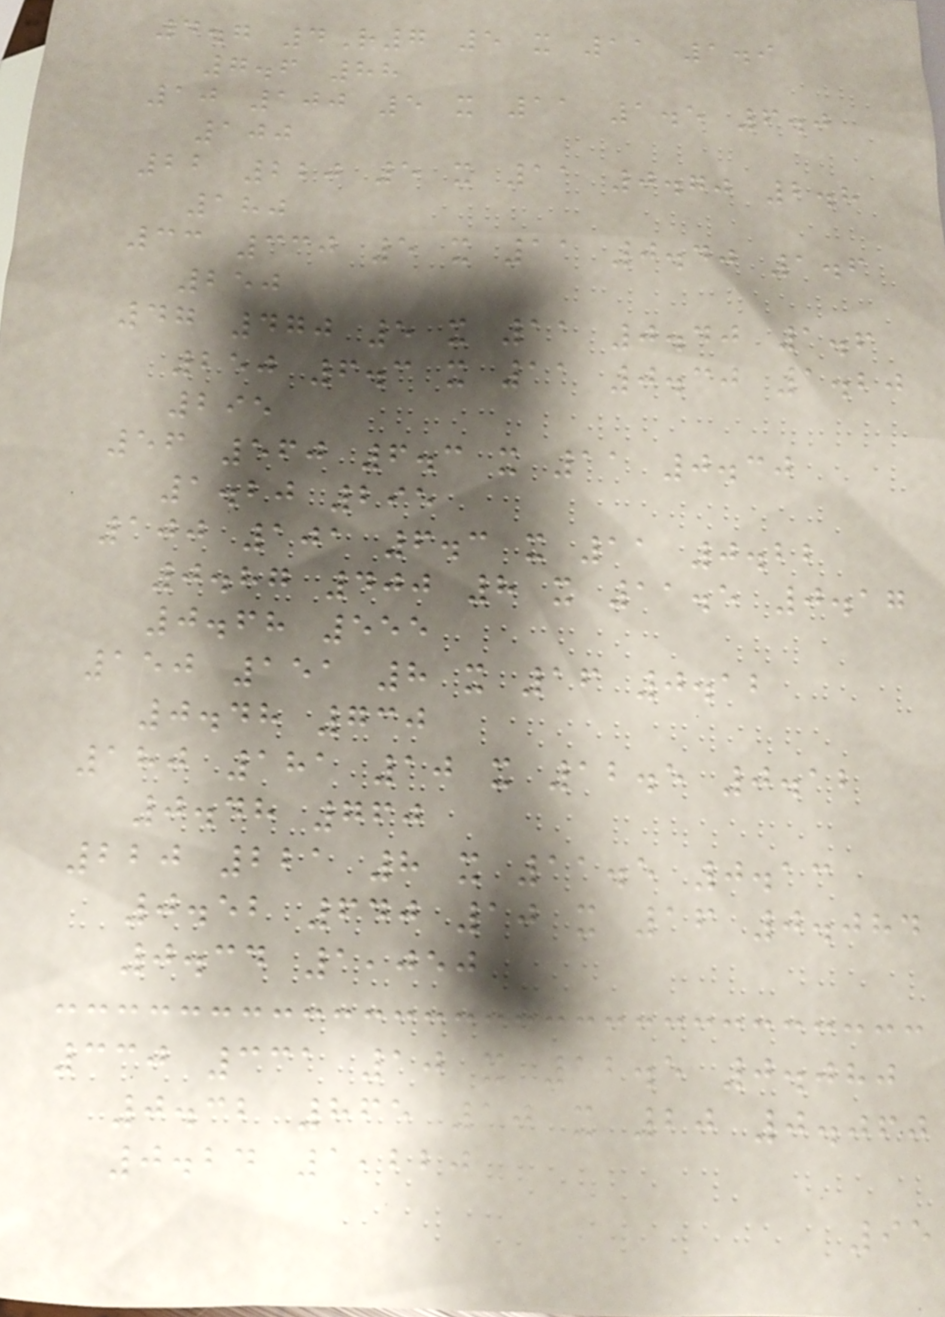4.7 4R7 5 x 11 1.9
7.6 88
10 100 5 x 11 1.5 6.0
100
22 220 5 x 11 0.70 2.8
180
33 330 5 x 11 0.40 1.6
250
47 470 5 x 11 0.40 1.6
250 6.3 x 11 0.30 1.20
295
56 560 6.3 x 11 0.30
1.20 295
100 101 6.3 x 11 0.22
0.87 400 8 x 11.5 0.17
0.68 555
150 151 8 x 16 0.12
0.48 730
180 181 10 x 12.5 0.12
0.48 760
220 221 8 x 11.5 0.13
0.52 640 10 x 16 0.084
0.34 1,050
330 331 10 x 12.5 0.080
0.32 865 10 x 20 0.060
0.24 1,220
95
